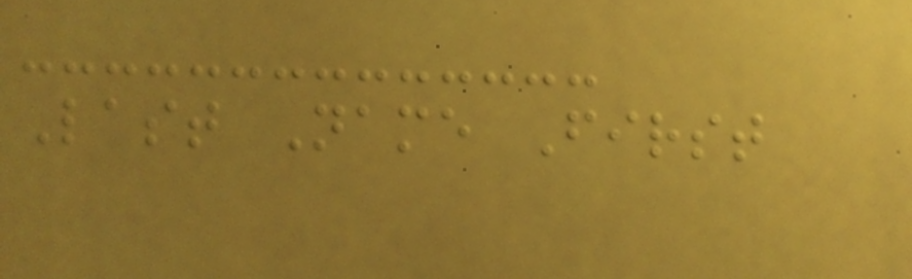Last Name First
